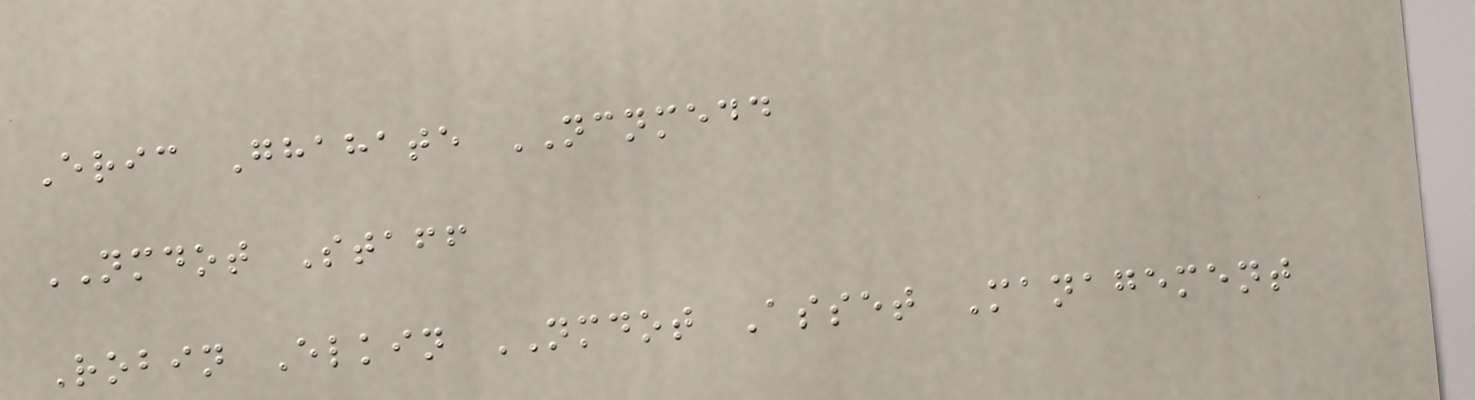Eric Ghahate NCNMEDD
NMDOT Staff
Robin Elkin NMDOT Asset Management
